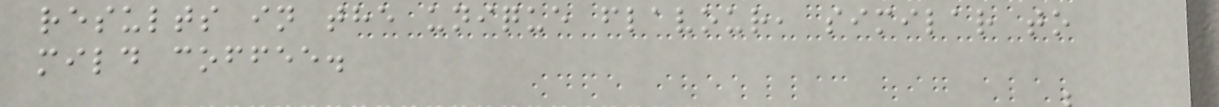results in the unique flavour, similar to
mild coffee.
